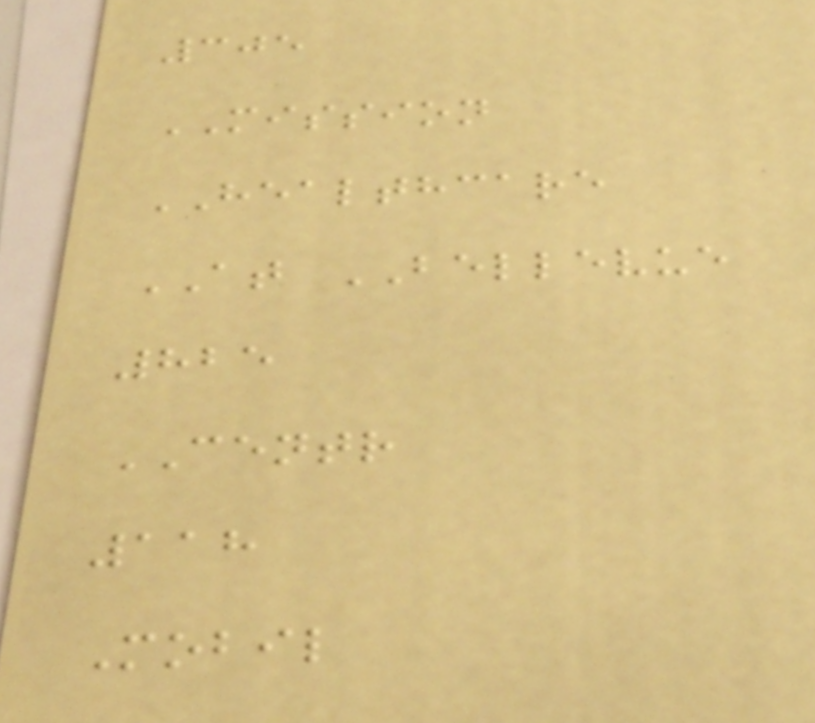305
MISSION
HEALTHCARE
AT BELLEVUE
825
CENTR
118
Mobil
